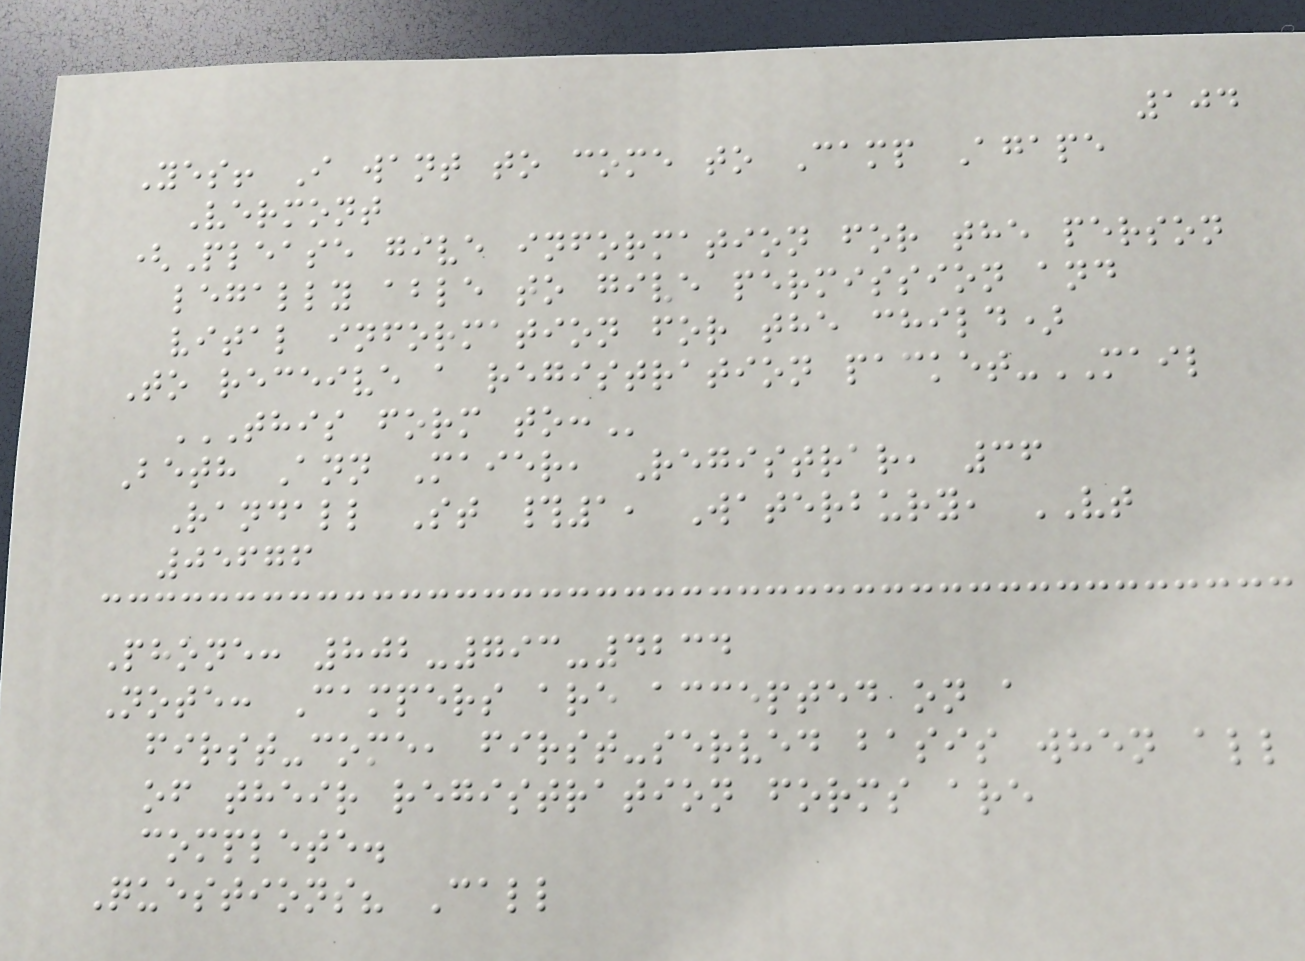104
Yes! I want to come to Camp Agape
Vermont
(Please give information for the person
legally able to give permission and
vital information for the child)
To receive a registration packet-MAIL
THIS FORM TO:
Beth Ann Maier, Registrar, 36
Randall St #1, Waterbury, VT
05676
Phone: 802-793-4234
Note: Campers are accepted on a
first-come, first-served basis when all
of their registration forms are
complete.
Questions? Call
